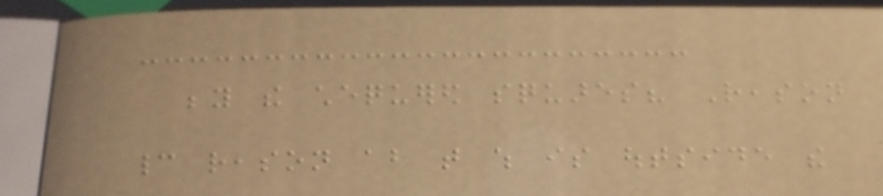beyond the chequered squares? Reason
cannot reason about that which is outside the
